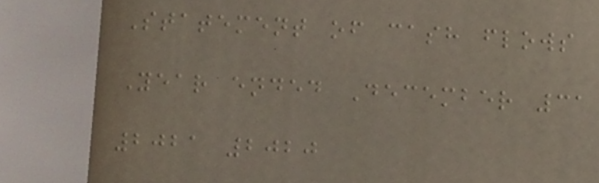Statement of cash flows
Year ended December 31
2021 2020
